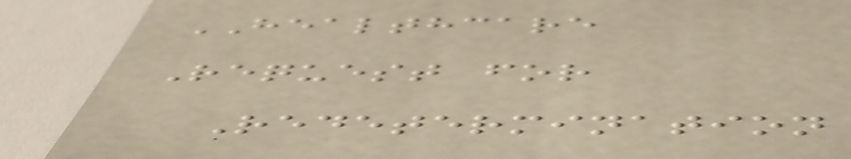HEALTHCARE
Request for
Redetermination
